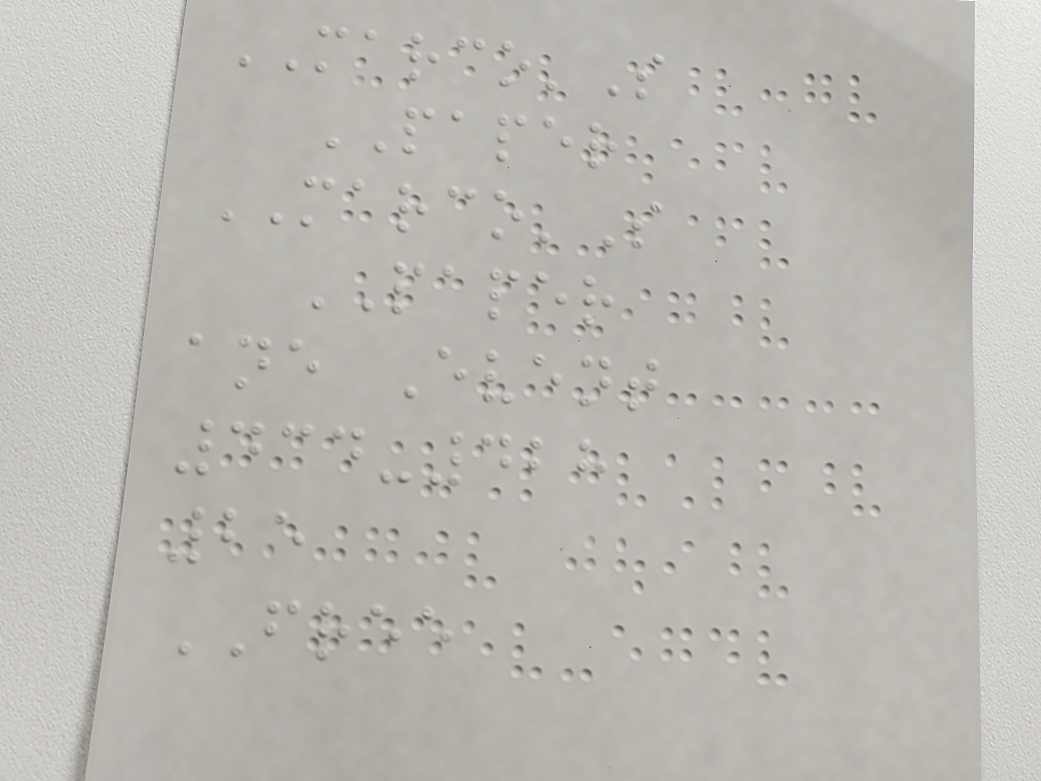MARCO'S
PAPER
MARCO'S
PAPER
ane Event
434-428
25
FREE
